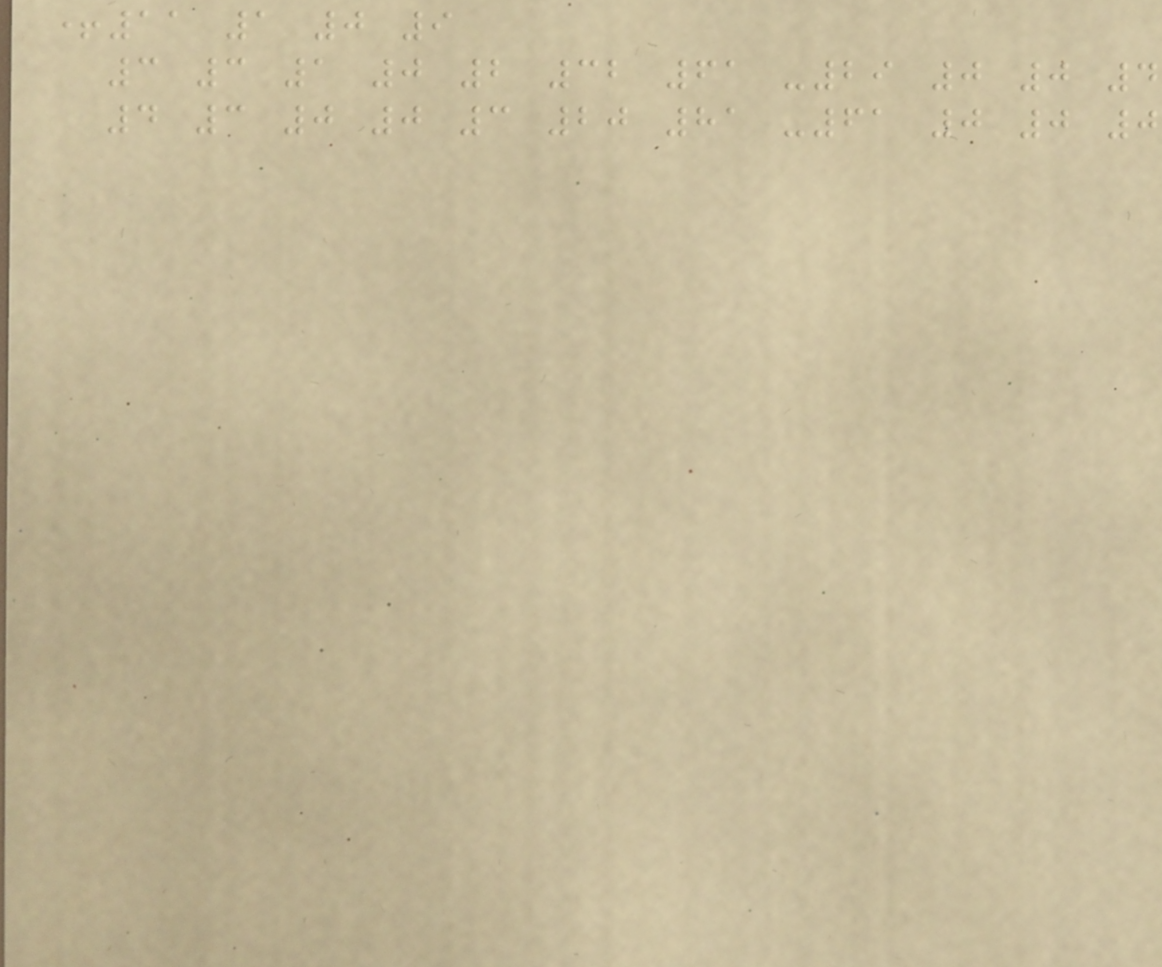+11 1 0 9
3 3 1 0 2 32 61 -29 0 0 4
4 3 0 0 3 20 81 -61 0 0 0
